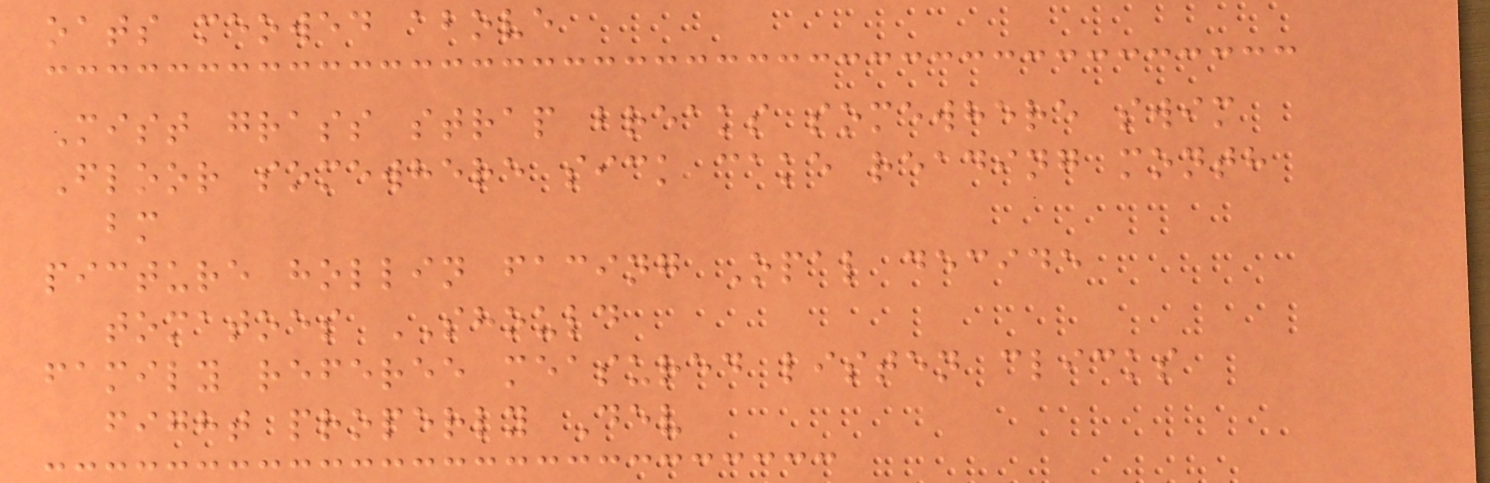oats meowed above
Mist grass strap breaks somewhere swim
Floor somewhere sick cake reading month
bm
picture hollin facing Opal decide
tomatoes SHOULD
family referee measured listen clicks
fight properly Dev
